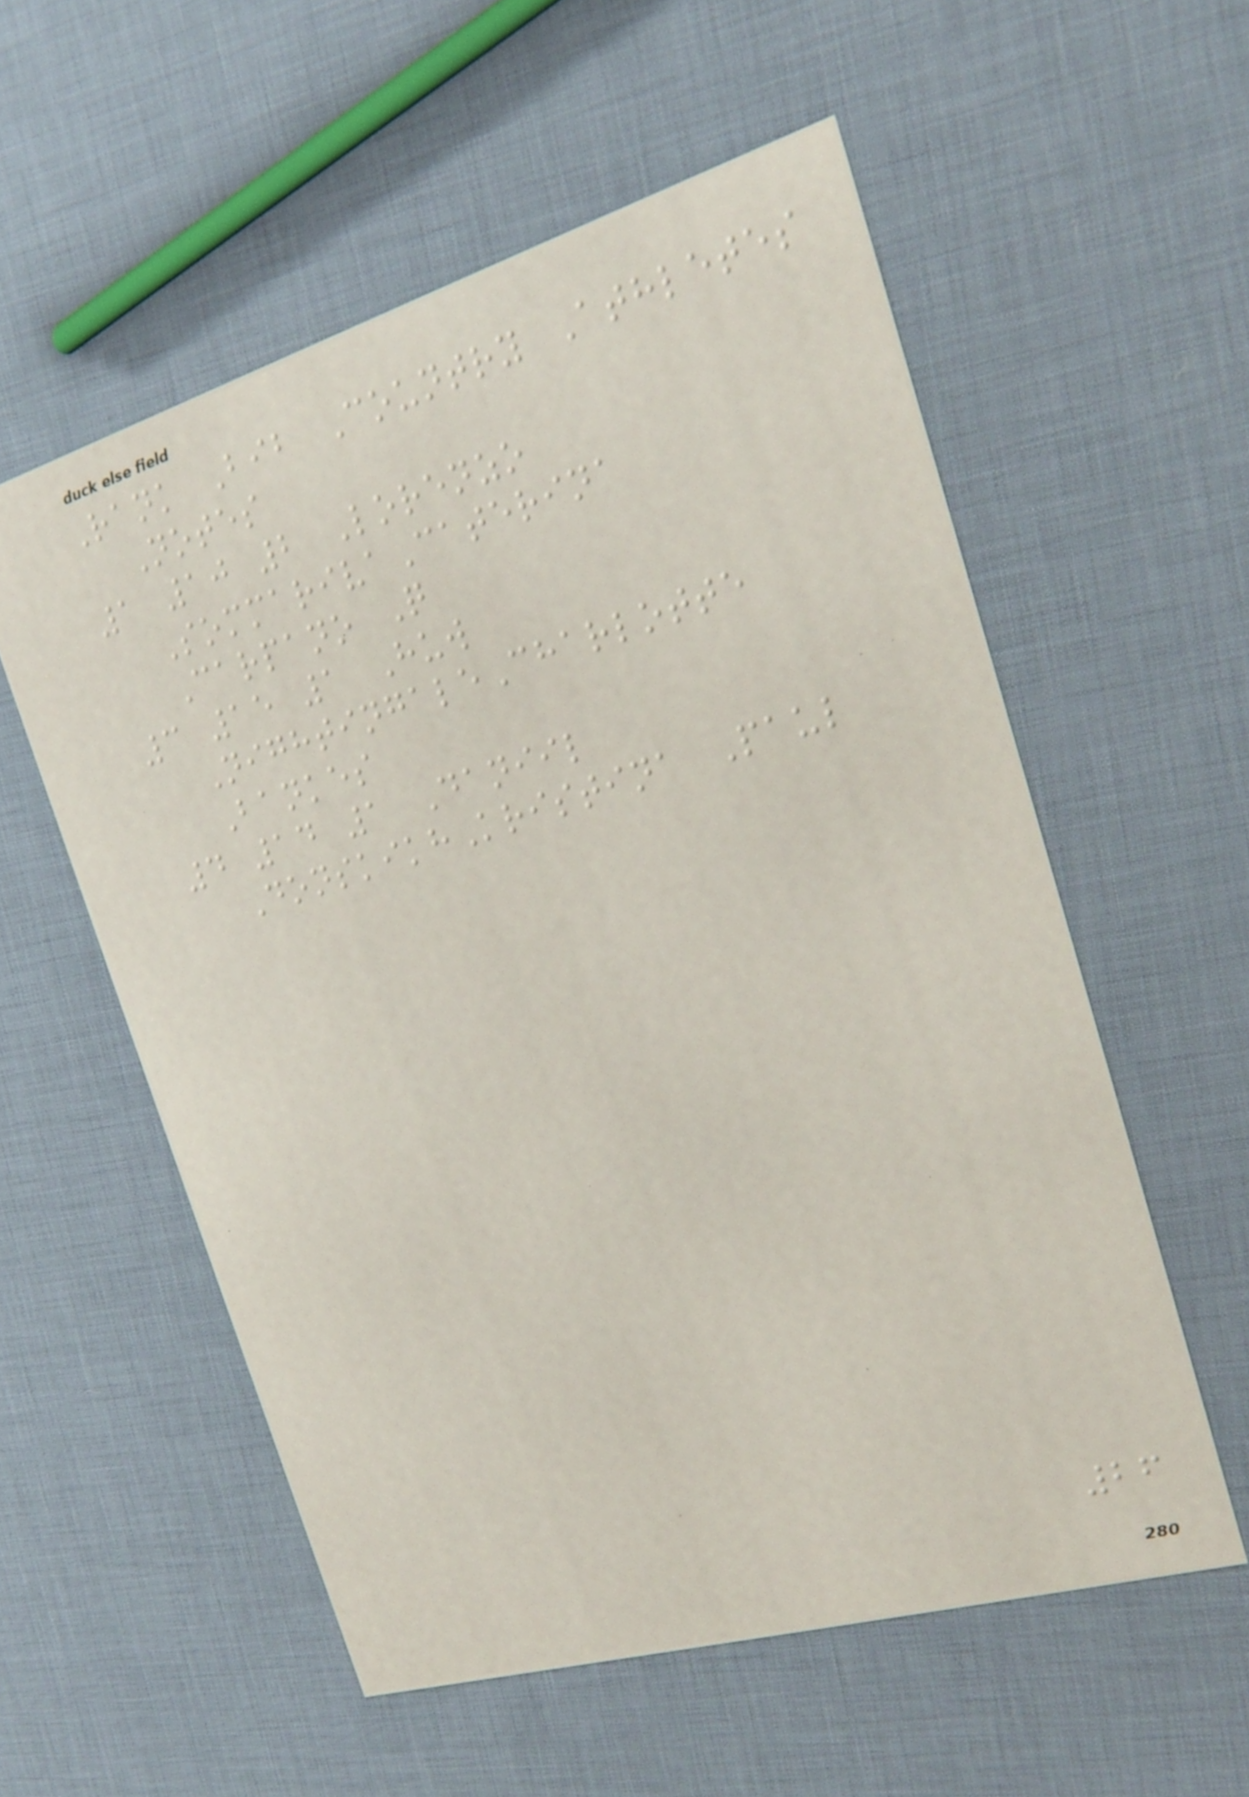Rank Bib Country Athletes
Notes
1 10 2 Lorenzo
SommarivaCaterina
Carpano Q
3 15 1 Huw
NightingaleCharlotte
Bankes
4 14 1 Daniil
DonskikhKristina Paul
26
